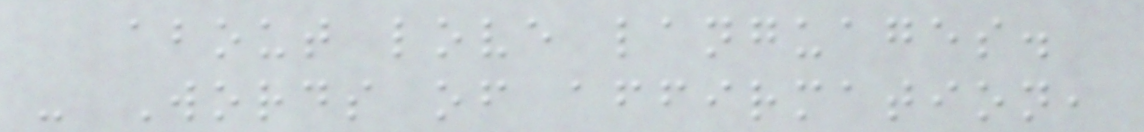about love languages.
- Words of affirmation,
